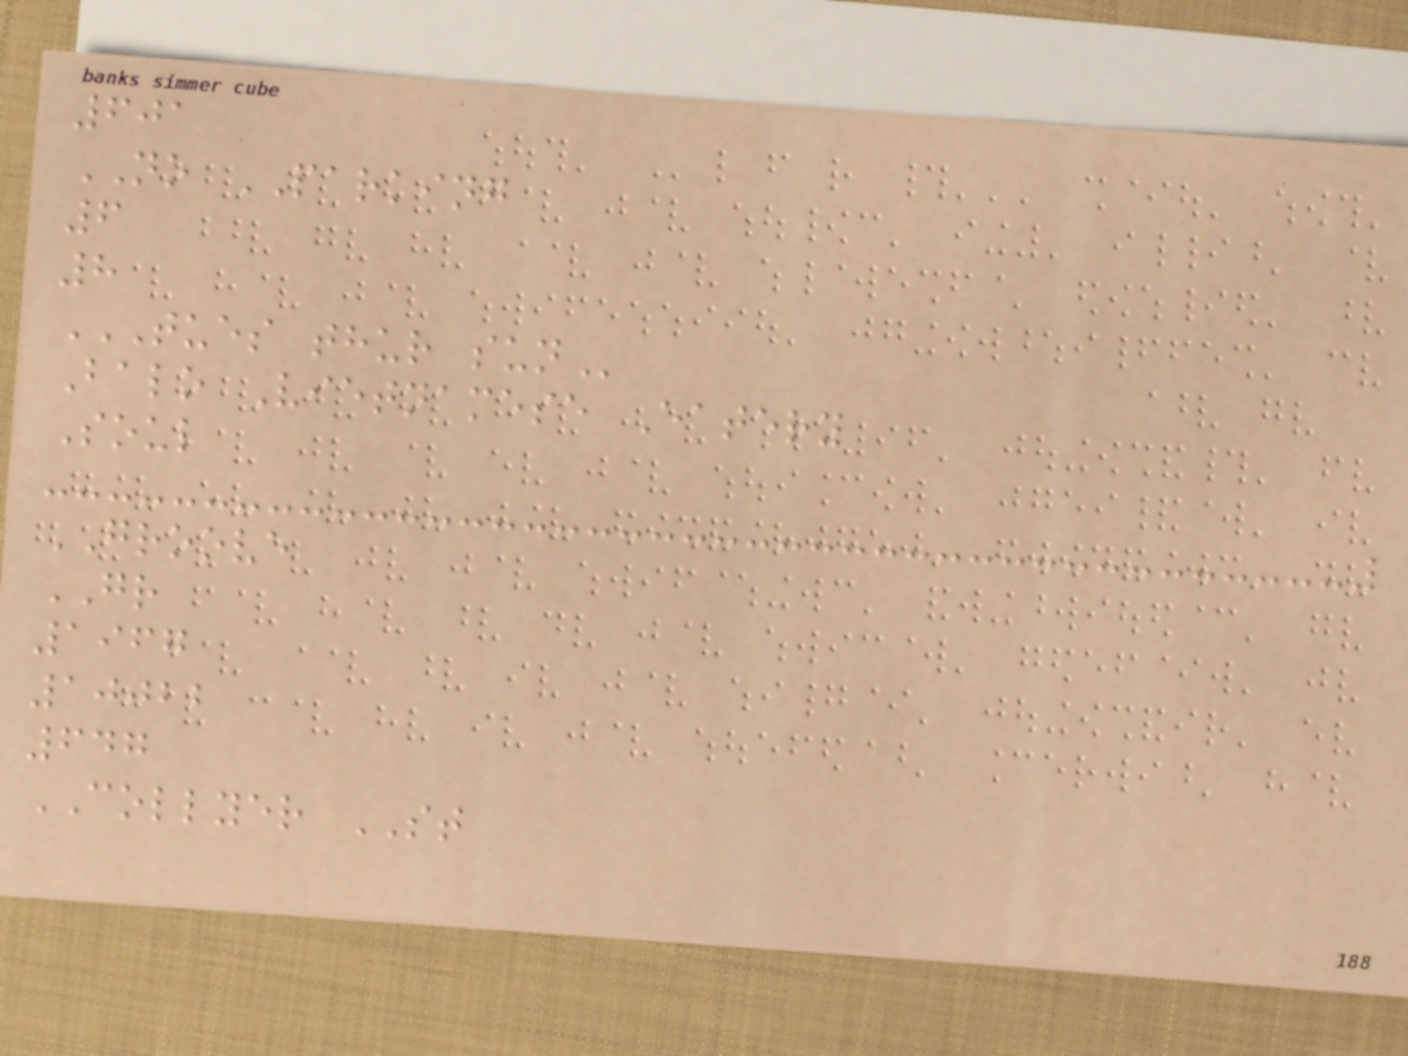601
NO PARKING
6
8
TUES THUR SUN
Balo Vietnamese Eatery
Soul
GROOVE
GR
1967
10022
647
COLLYER ST
